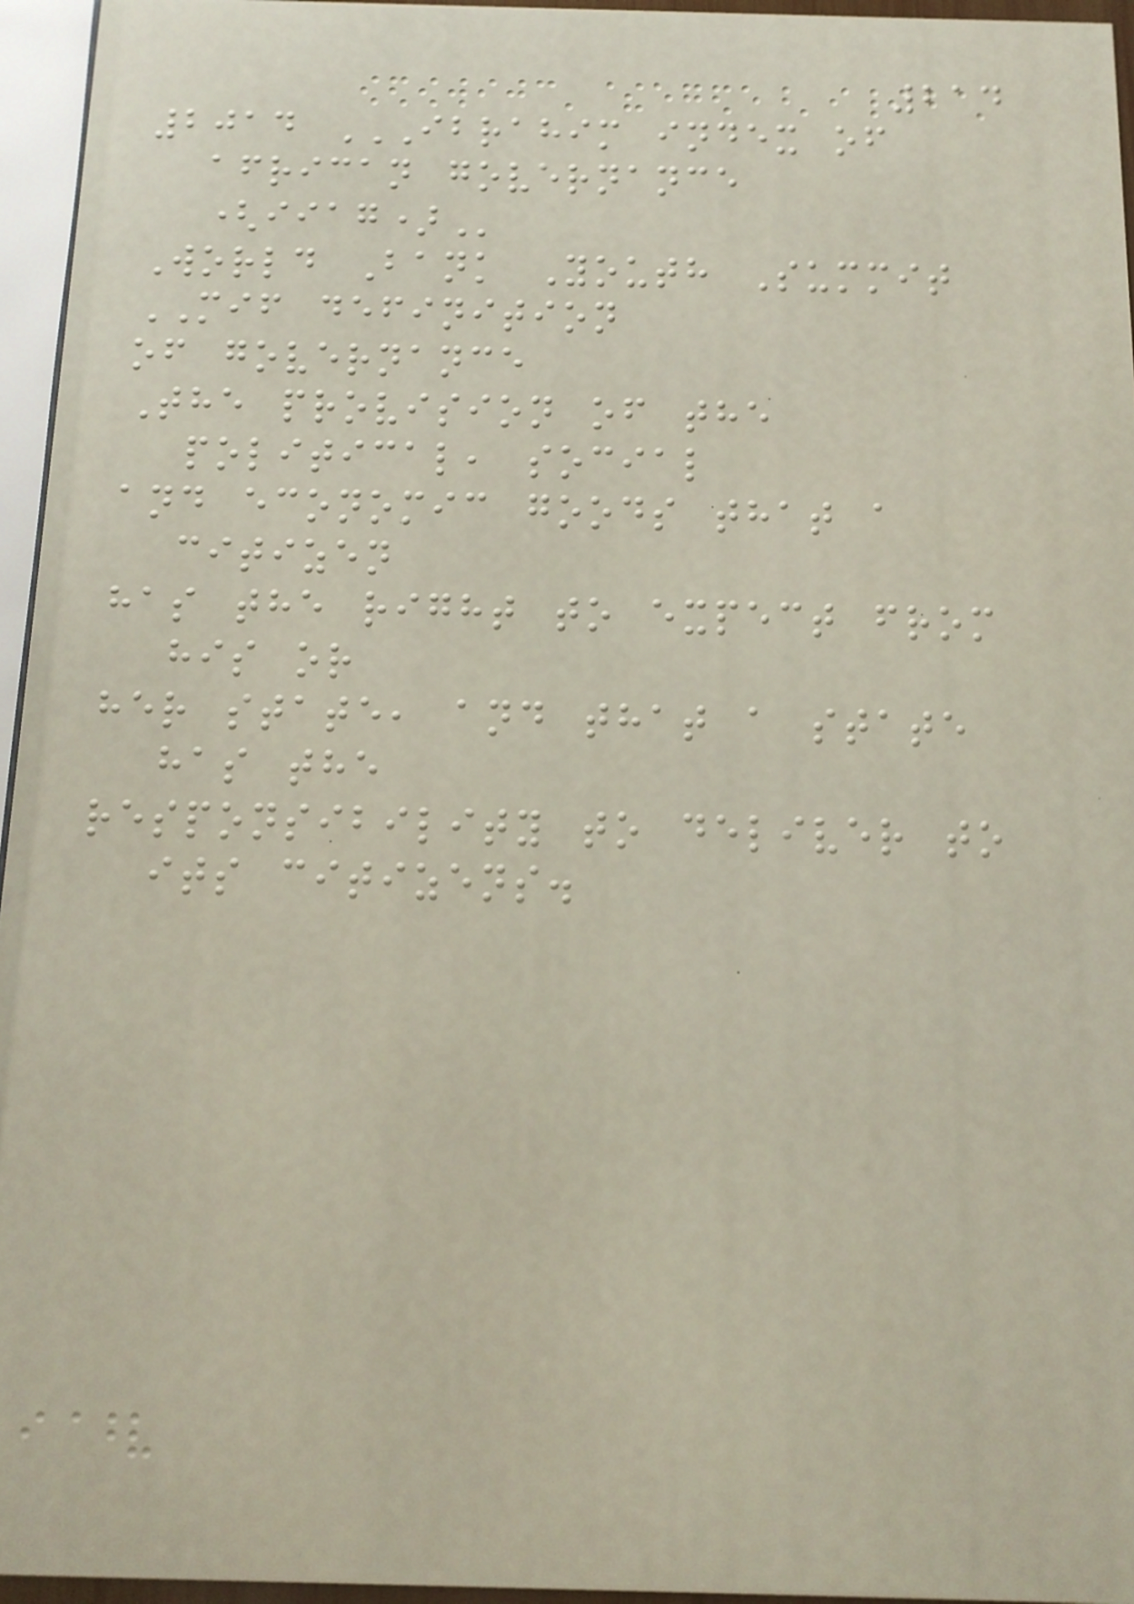214
2014 IBRAHIM INDEX OF
AFRICAN GOVERNANCE
(IIAG)
World Bank Youth Summit
MIF definition
of governance
The provision of the
political, social
and economic goods that a
citizen
has the right to expect from
his or
her state, and that a state
has the
responsibility to deliver to
its citizens.
